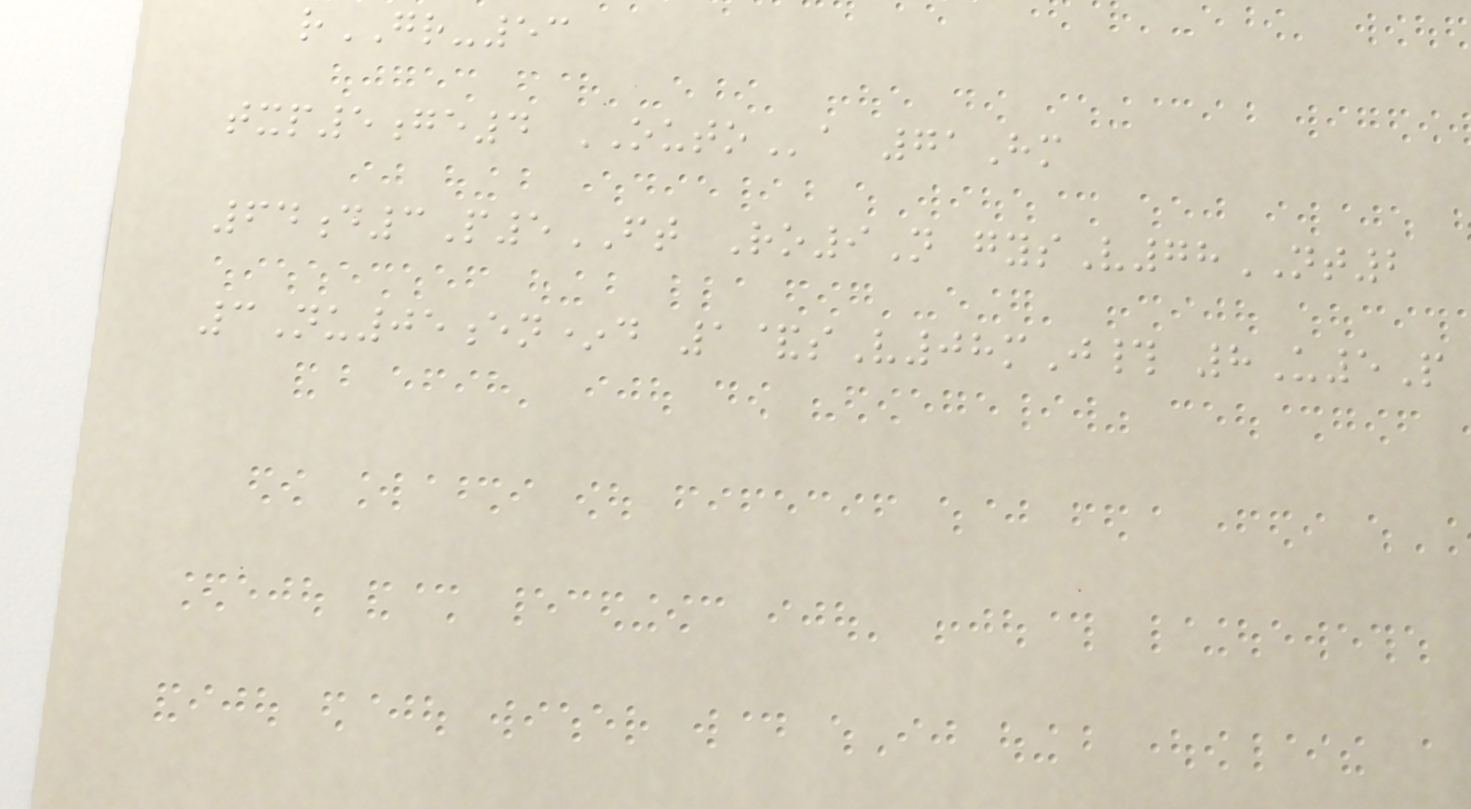rGR-53
txp5ge4 OUTOa 71Hm
64d3P5FT Ro9N gysV78NT2
3Nu05en*d 1&sV08mJ# 8U5P
